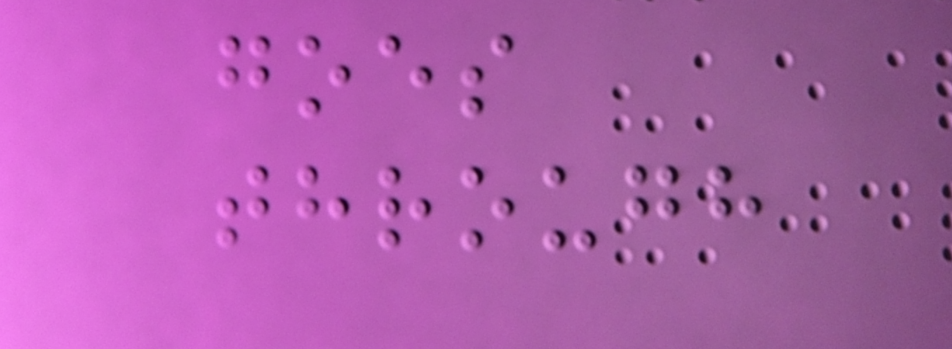goes
through
